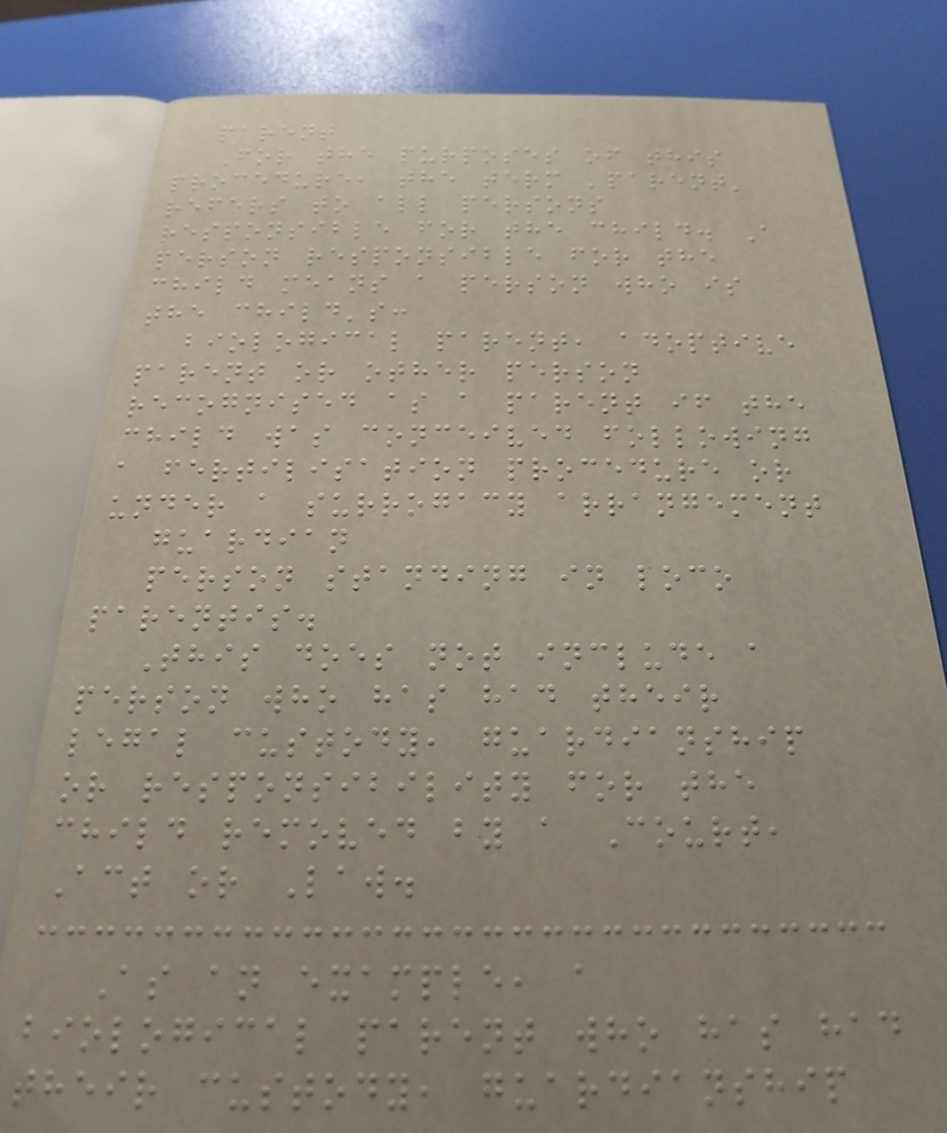parent
For the purposes of this
procedure, the term 'parent'
refers to all persons
responsible for the child. A
person responsible for the
child means a person who is
the child's:
biological parent, adoptive
parent or other person
recognised as a parent if the
child was conceived following
a fertilisation procedure or
under a surrogacy arrangement
guardian
person standing in loco
parentis.
This does not include a
person who has had their
legal custody, guardianship
or responsibility for the
child removed by a Court,
Act or Law.
As an example, a
biological parent who has had
their custody, guardianship
